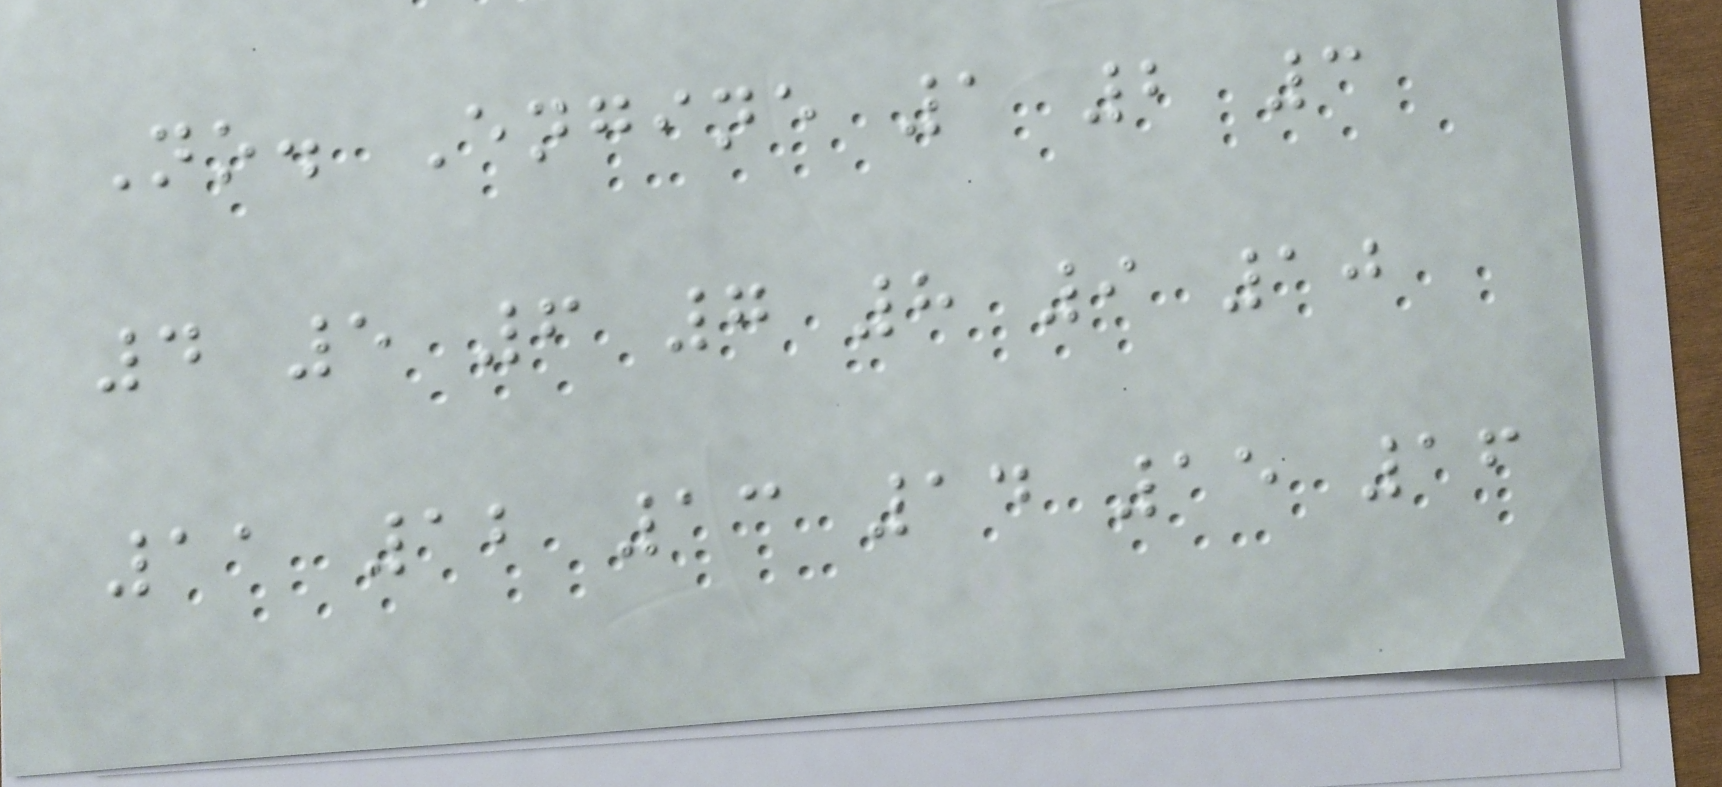No. Engine 1 2 3
4 5 6 7 8 9 10
11 12 13 14 15 16
